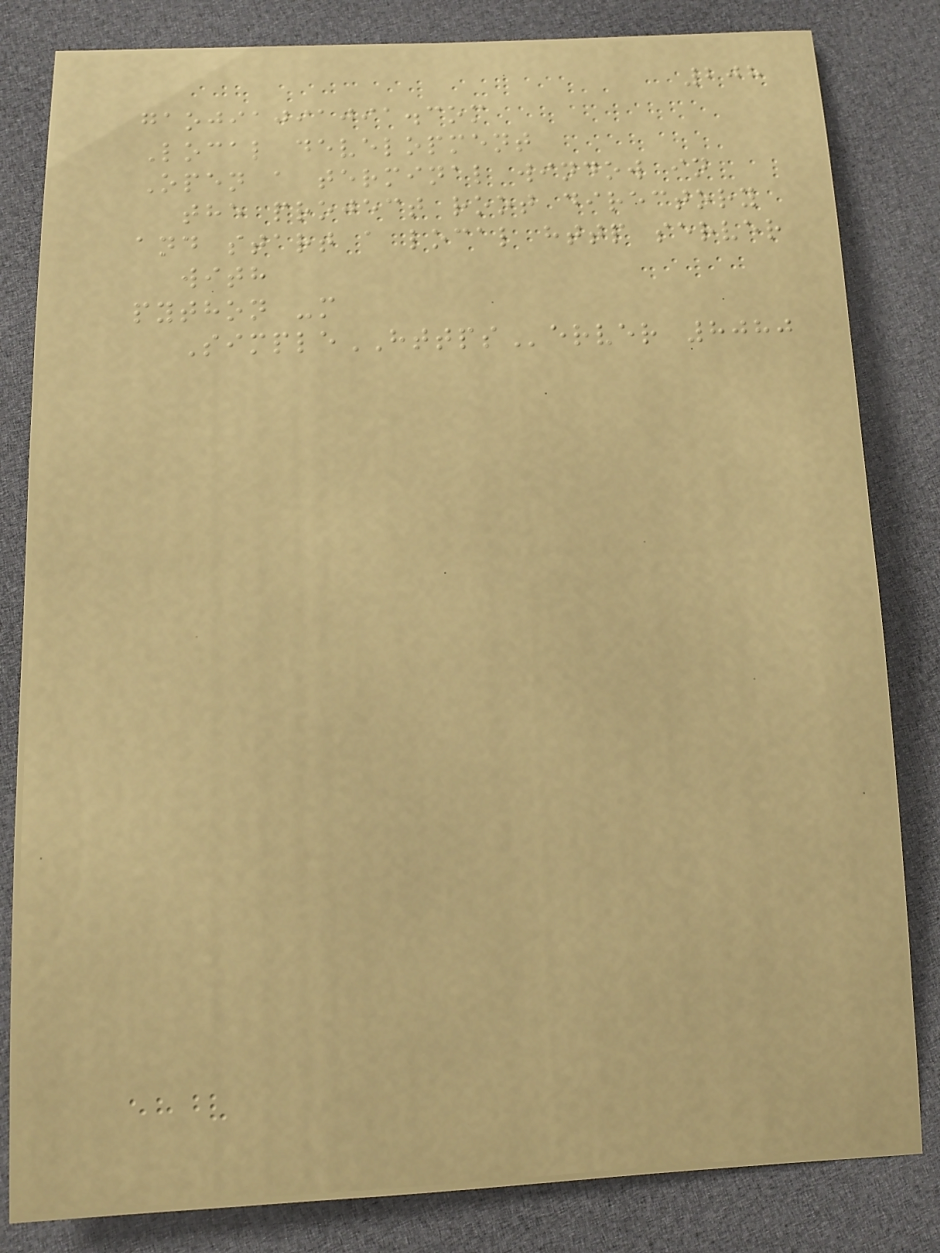208
gaojiajiajia.com
Local development
Open a terminal window in
the project root directory
and start a local http server
with
python -m
SimpleHTTPServer 8080
